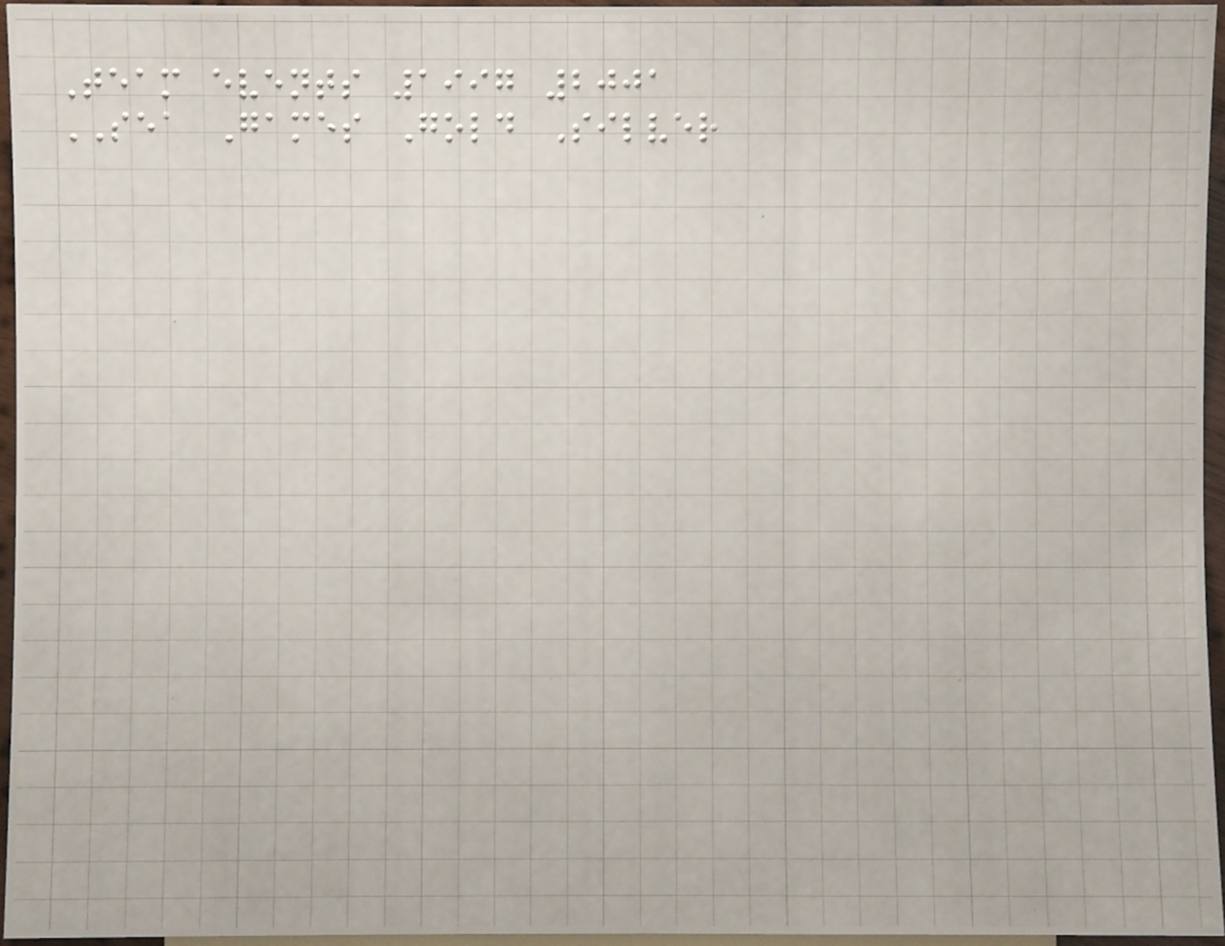Team events 1997 2001
SEA Games Gold Silver
